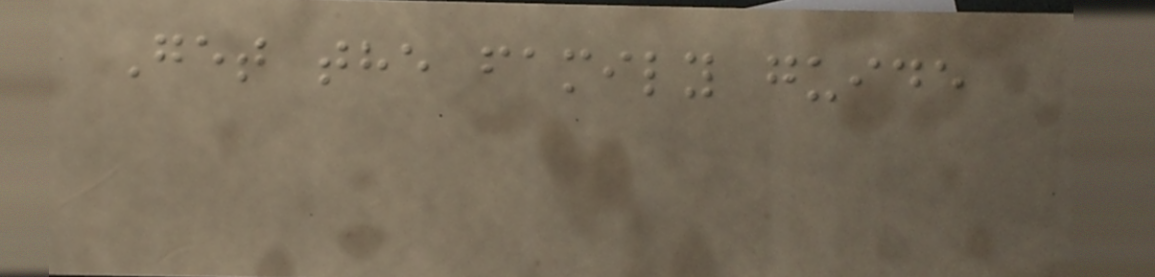Get the family guide
